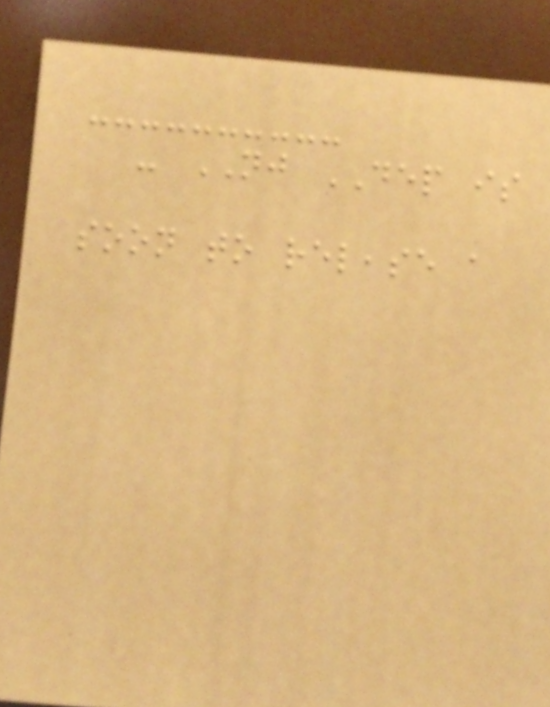- NJ DEP is
soon to release a
